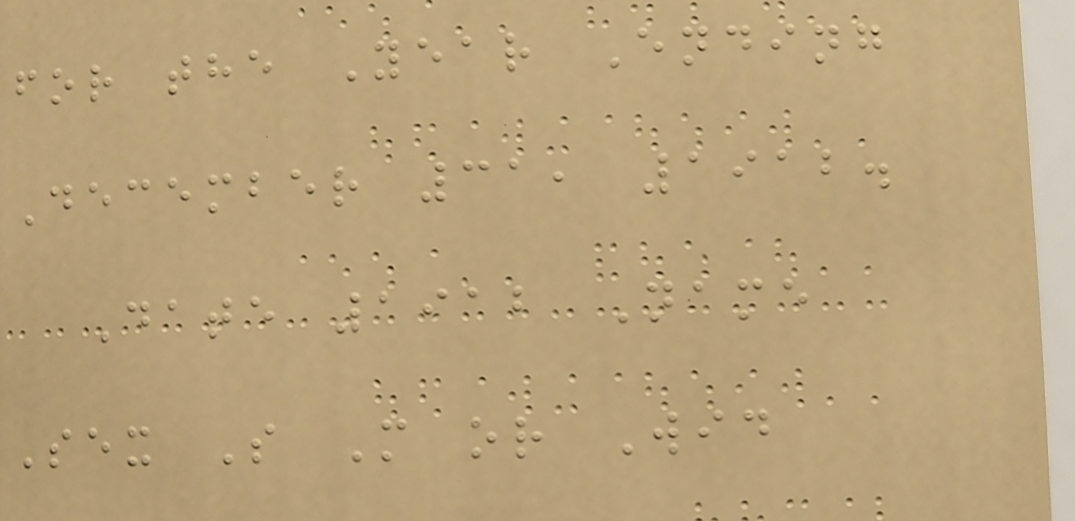for the Year Ending
December 31, 1912.
Date 1912 Name
Sex S M or Wid
